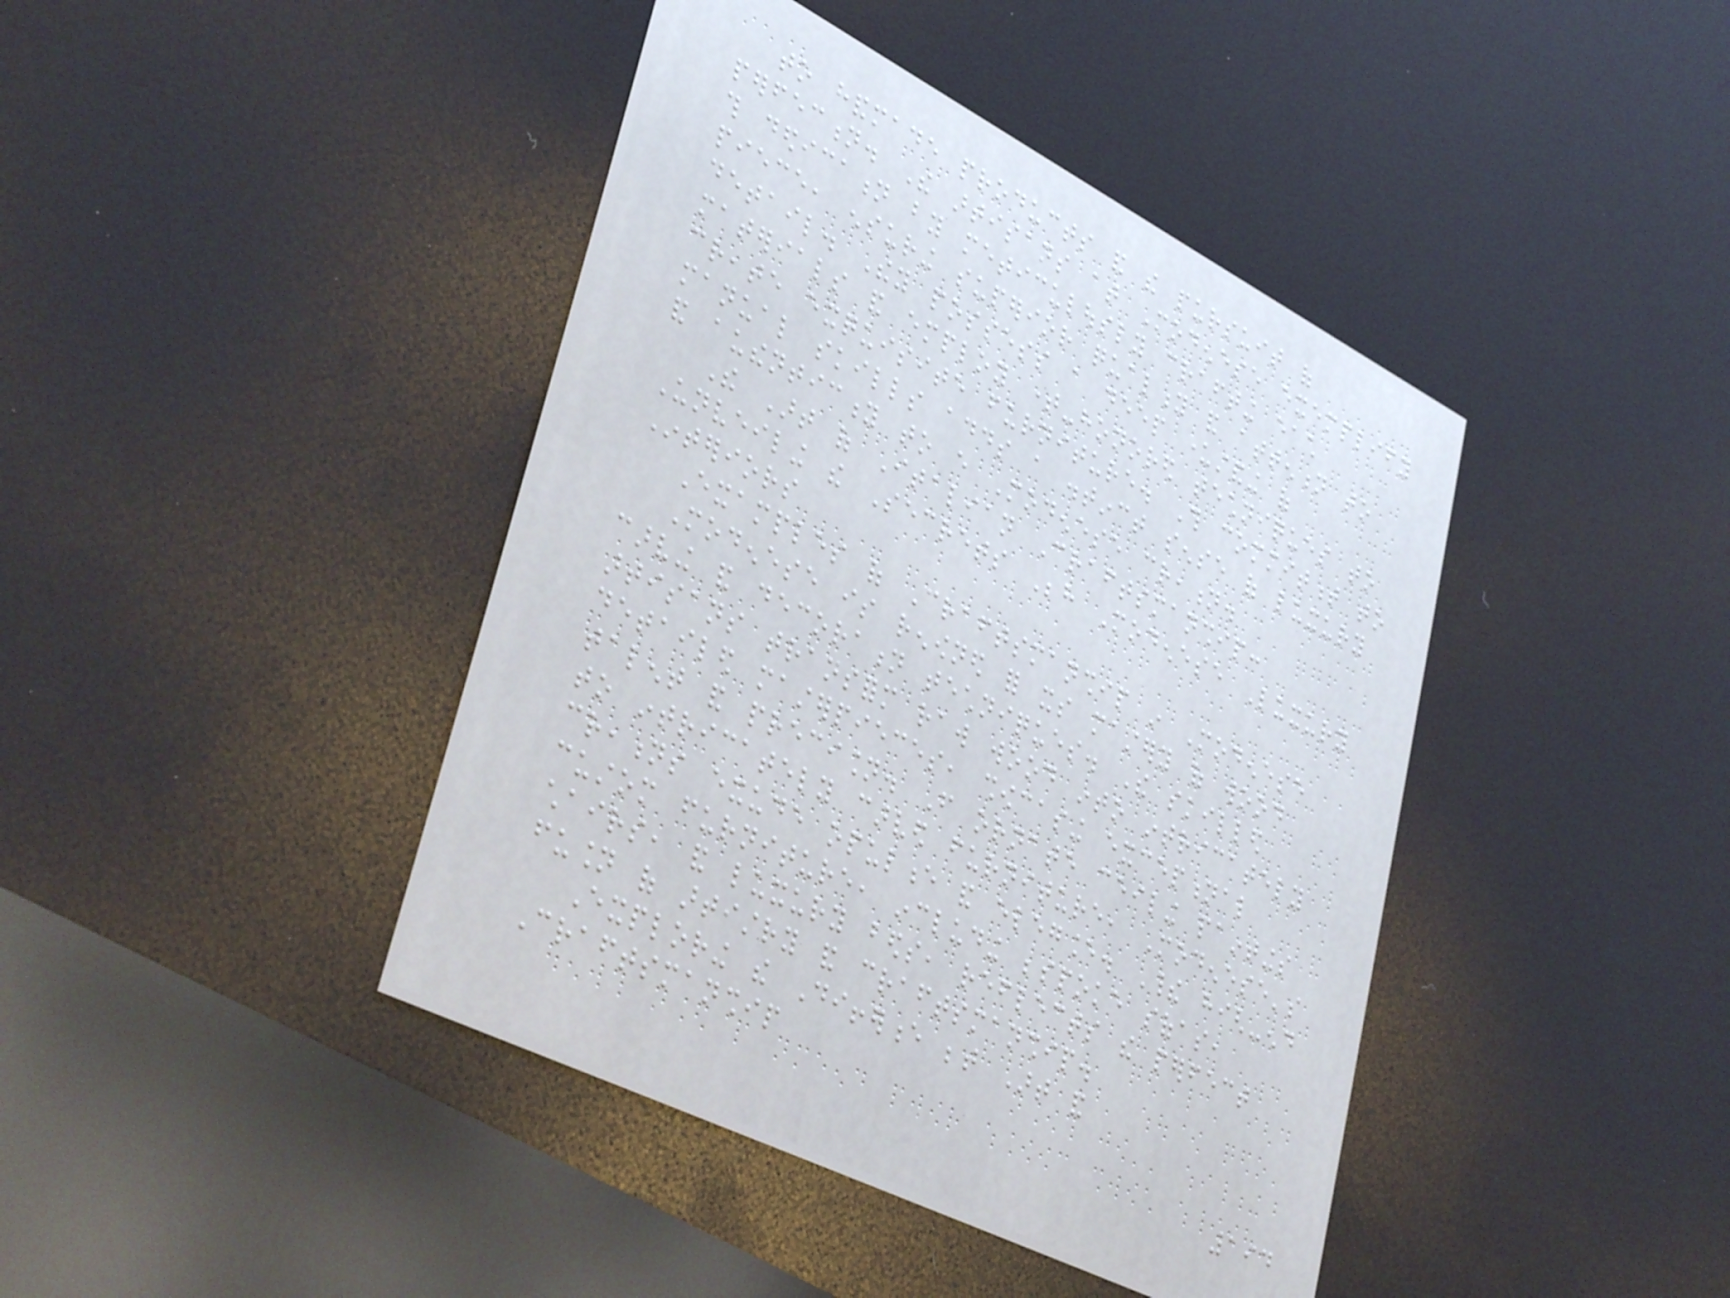to handmade products and the pursuit of
perfection. The artisans at Modenese exemplify
this dedication by meticulously crafting each
piece, ensuring superior quality and attention to
detail. They possess a deep understanding of
materials and employ time-honored techniques to
create exquisite furniture. This commitment to
manual skills adds a distinct sense of luxury
and authenticity to every Modenese creation.
The Art of Italian Craftsmanship:
Unveiling the Secrets Behind Modenese Luxury
Interiors
Examples of Craftsmanship in Modenese
Modenese is renowned for its mastery of wood
carving and decoration techniques. The skilled
artisans transform raw wood into intricately
detailed masterpieces, showcasing exceptional
talent and precision. From ornate ceiling paintings
to intricately carved furniture, Modenese's
creations exude opulence and elegance. Their high-end
custom furniture, including bespoke sofas,
chairs, and luxury beds, reflects the perfect
fusion of artistry and craftsmanship.
Exploring the Difference between Art and
Craftsmanship
194
